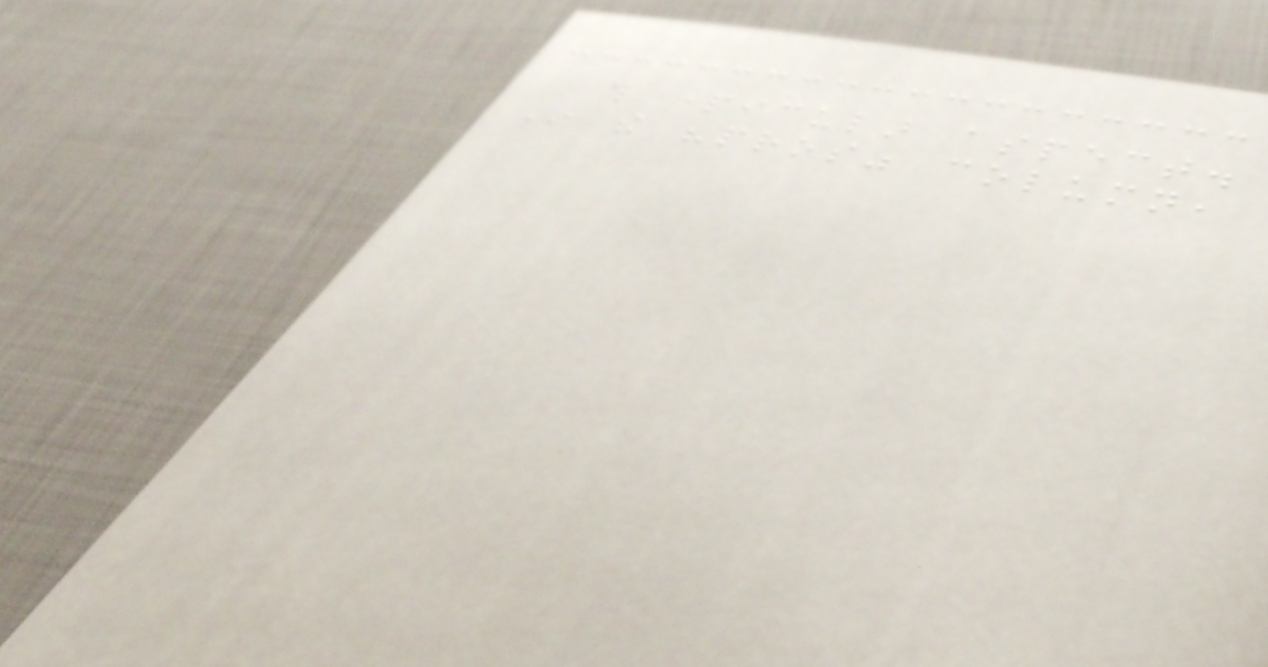this particular aspect.
In the "pros" column,
